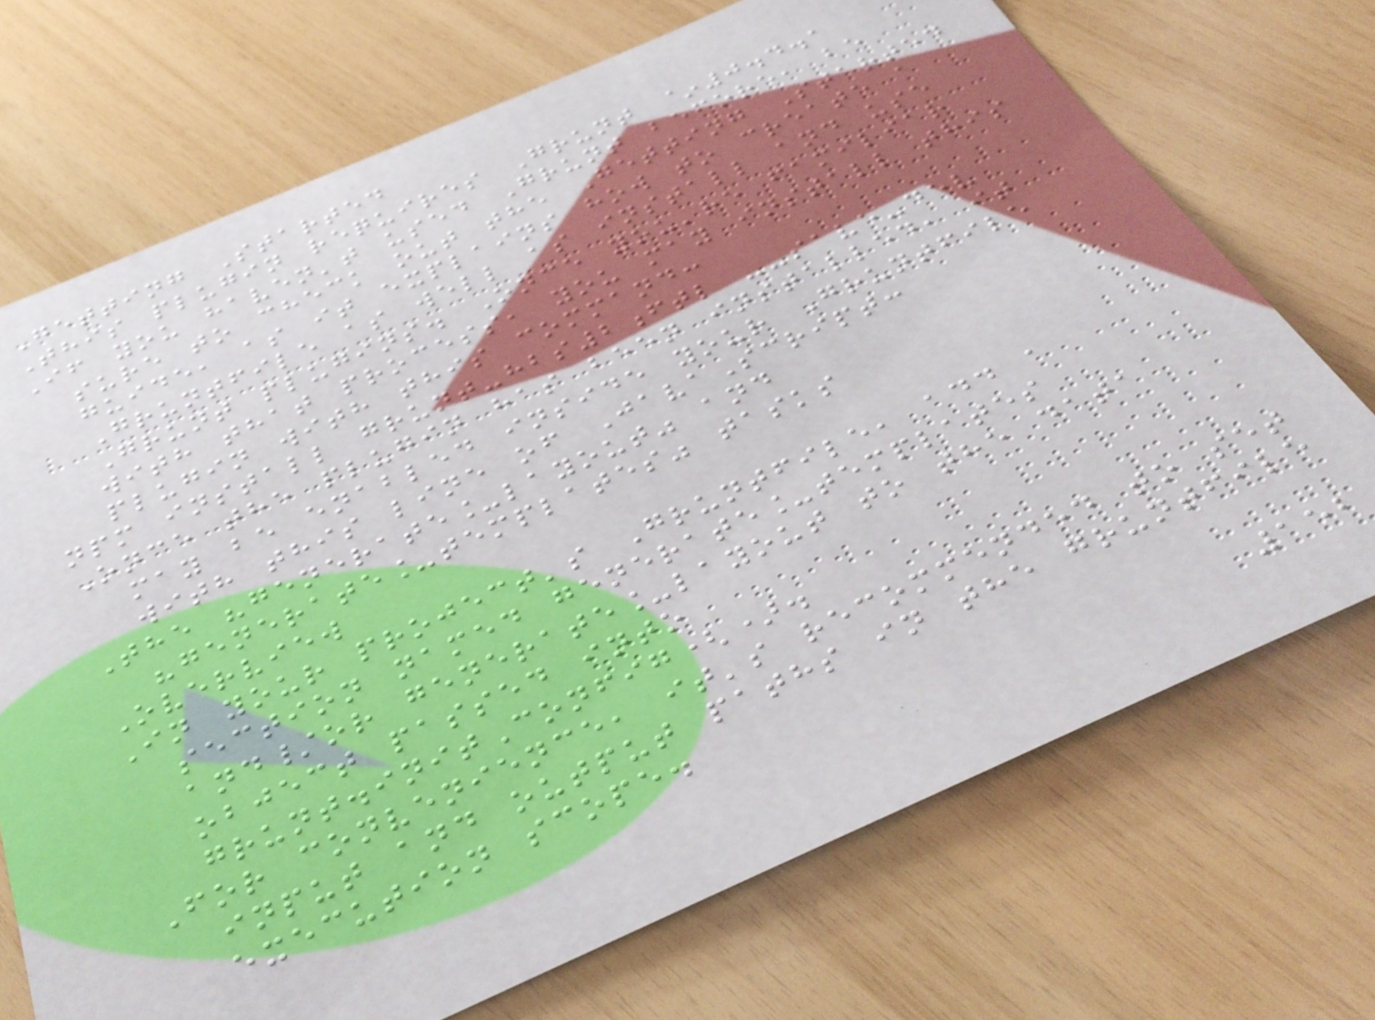Getting Started
This plugin requires Grunt ~0.4.1
If you haven't used Grunt before, be
sure to check out the Getting Started
guide, as it explains how to create a
Gruntfile as well as install and use
Grunt plugins. Once you're familiar
with that process, you may install this
plugin with this command:
npm install grunt-hbs2ftl --save-dev
Once the plugin has been installed, it
may be enabled inside your Gruntfile
with this line of JavaScript:
The "generate_layout" and
"generate_templates" tasks
Overview
In your project's Gruntfile, add a
section named generate_templates
and/or generate_layout to the data
object passed into
grunt.initConfig().
For convenience, it's recommended to set
input and output paths in the gruntfile
execution scope.
152
